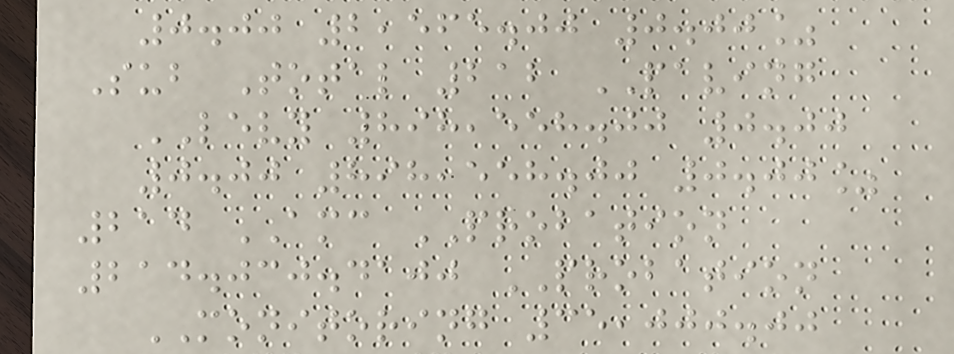0.00 2,565.00 0.00%
Sub Total 212 PAVING
LEVY 898,558.00 0.00
0.00 898,558.00 0.00%
214 AMC PROBATION
214.030.4100 PROBATION
MONITORING 35,000.00
